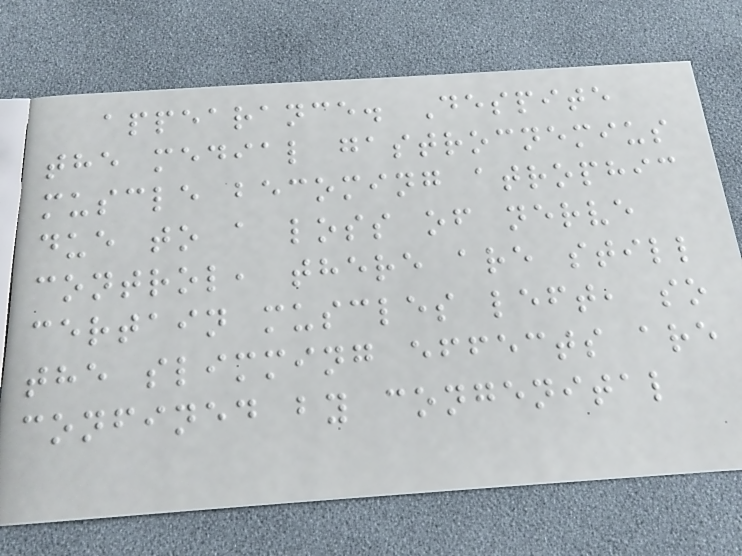appearance. Despite
the medial gastrocnemius
muscle becoming atrophic
due to a loss of nerve
control, there are still
certain muscles left, so
the slimming effects are
confined by congenital
